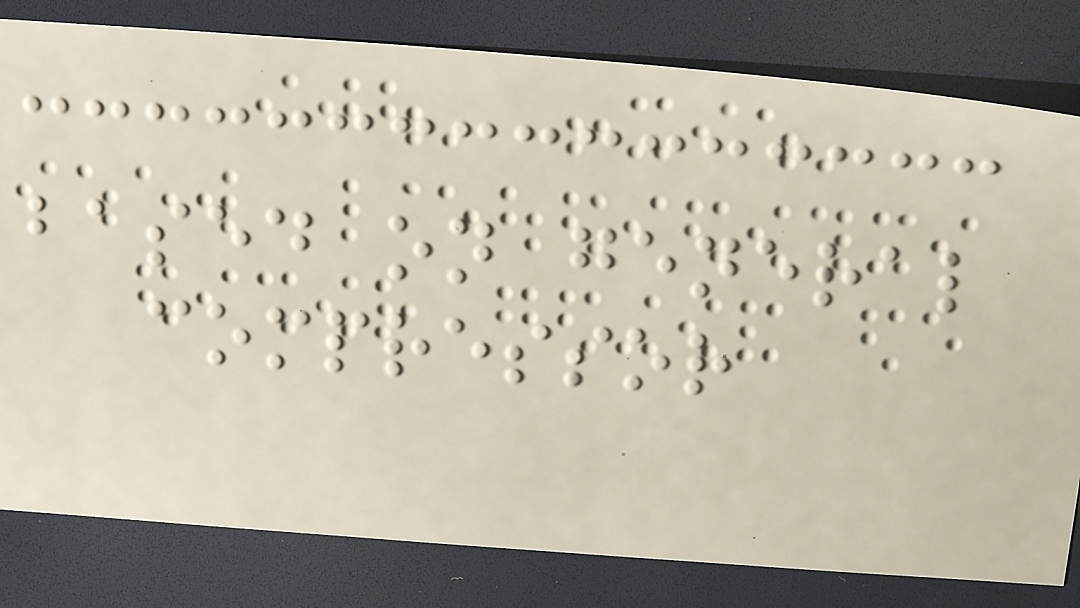based on general
compressor
